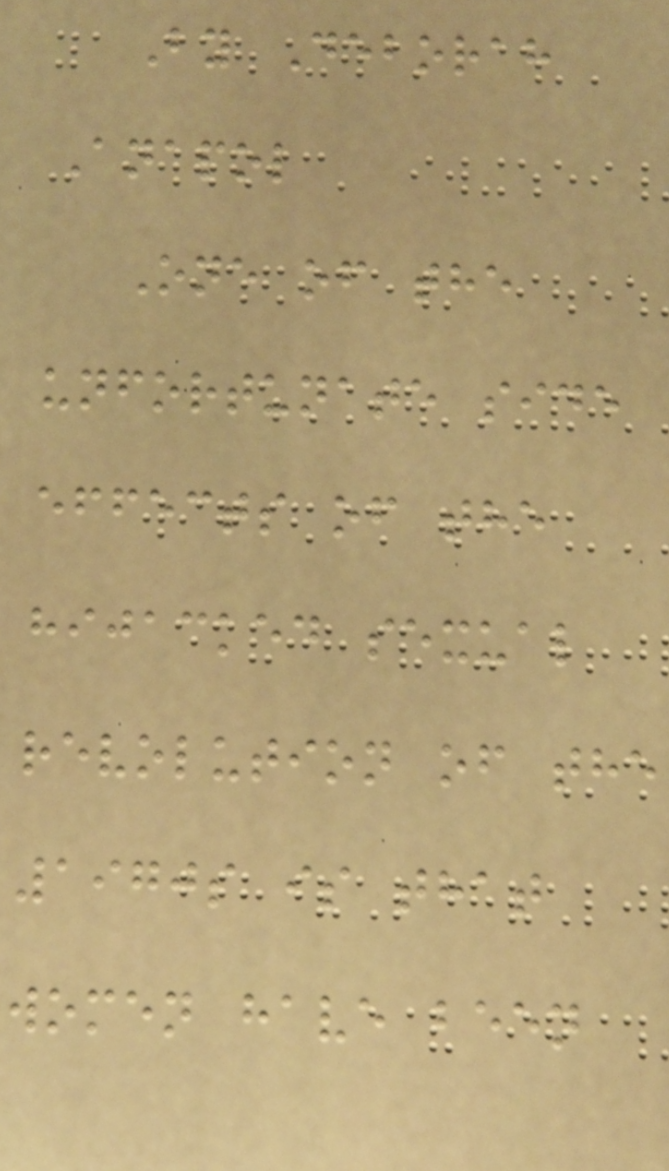By Deborah
Anapol
One of the
unfortunate side
effects of the
hijacked sexual
revolution of the
1970s is that
women have been
